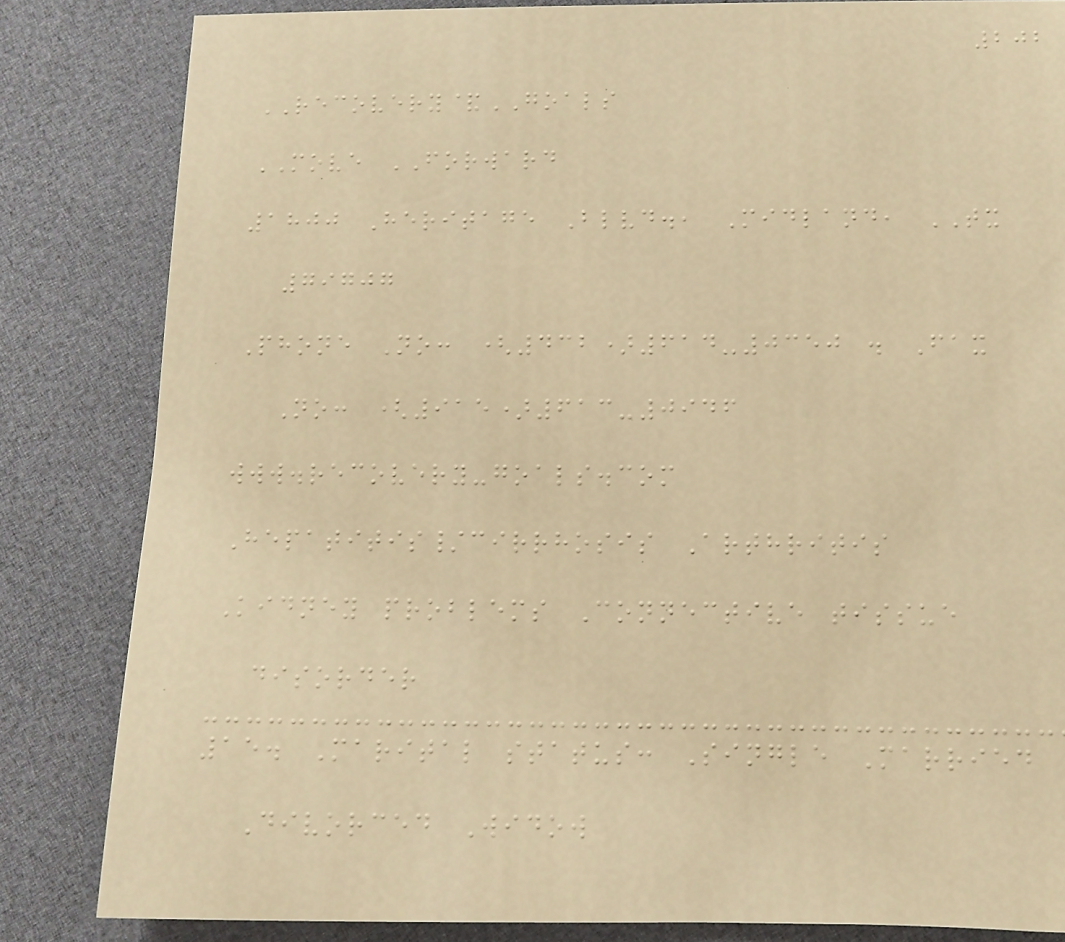202
RECOVERY&GOALS
MOVE FORWARD
1800 Heritage Blvd., Midland, TX
79707
Phone No: (432)614-0350 . Fax
No: (915)613-0946
www.recovery-goals.com
Hepatitis/cirrhosis Arthritis
Kidney problems Connective tissue
disorder
15. Marital status: Single Married
Divorced Widow
